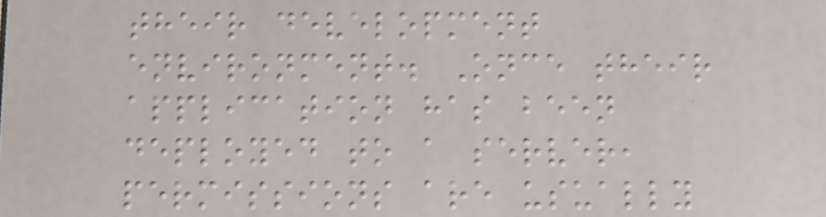their development
environment. Once their
application has been
deployed to a server,
permissions are usually
